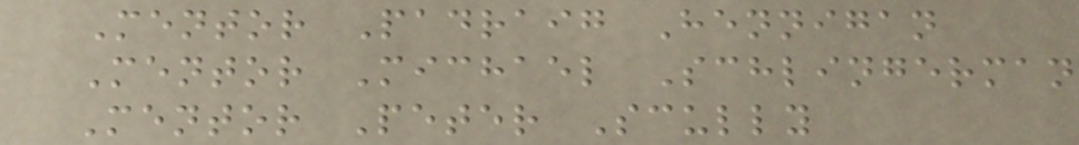Mentor Padraig Hennigan
Mentor Michael Schlingerman
Mentor Peter Scully
